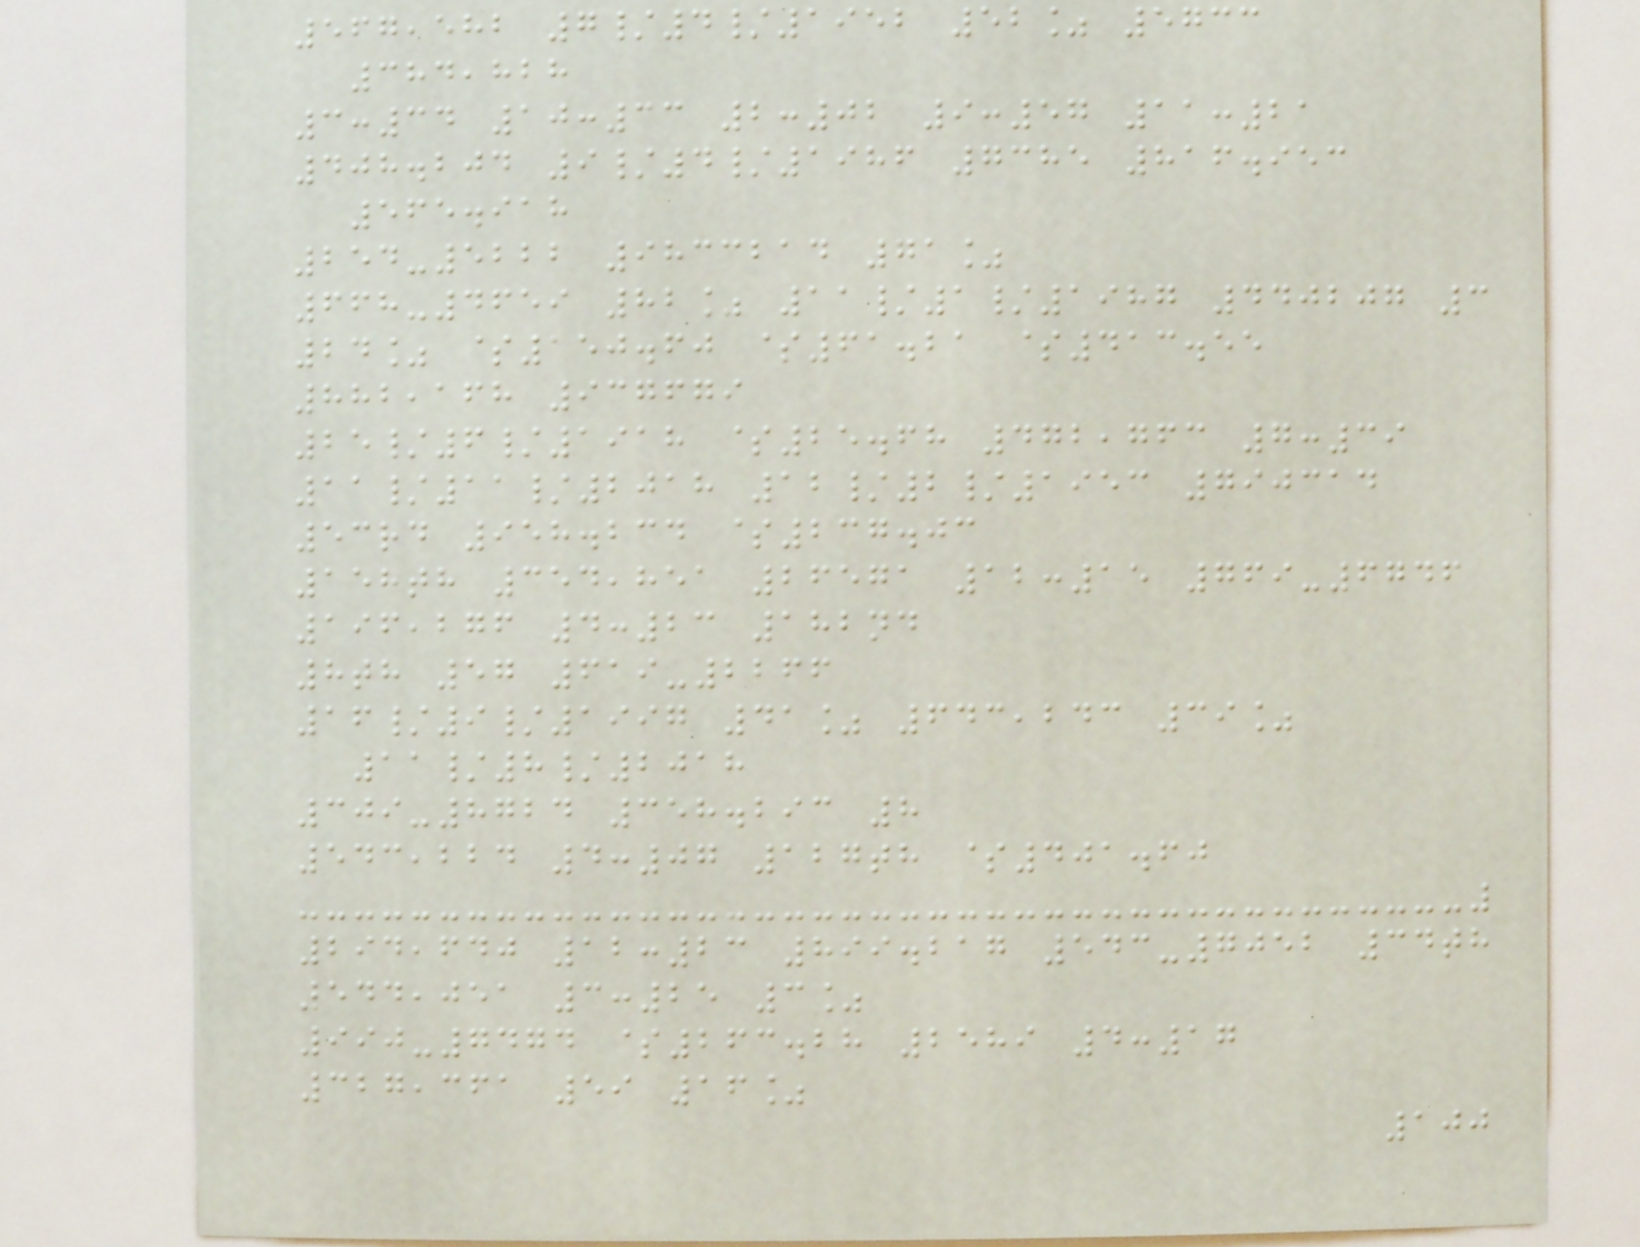567,582 7/4/1952 52% 5733
384,828
3:34 10:33 2:02 9:57 11:21
408.204 9/4/1986 7385 816.953
565.918
254-5222 9833214 71%
668-4659 82% 11/1/1987 440207 3
24% $150.60 $61.21 $413.55
882,168 937679
25/6/1918 $25.68 472,763 7:39
11/11/2018 12/2/1953 790314
53rd 958.234 $237.03
158th 354,851 26571 12:15 769-6746
196,276 4:23 182nd
8th 57 619-2266
16/9/1997 41% 643,243 39%
11/8/2018
309-8724 358.293 8
543,224 4:07 127th $401.60
294,640 12:23 899.217 543-7052 34th
544,051 3:25 3%
990-7474 $263.28 2589 4:17
327,361 59 16%
100
